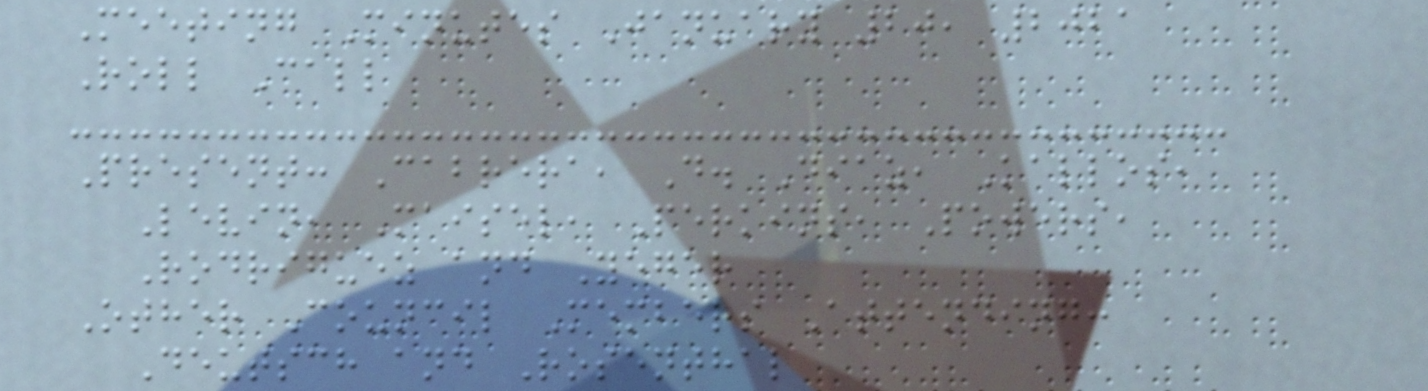Meeting Minutes January 20, 2021
Roll Call
Present: Cabrera, D. Diaz, Kallos,
Levin, Maisel, Perkins, Powers,
Rodriguez and Yeger
Other Council Members Attending:
Deutsch and Rosenthal
